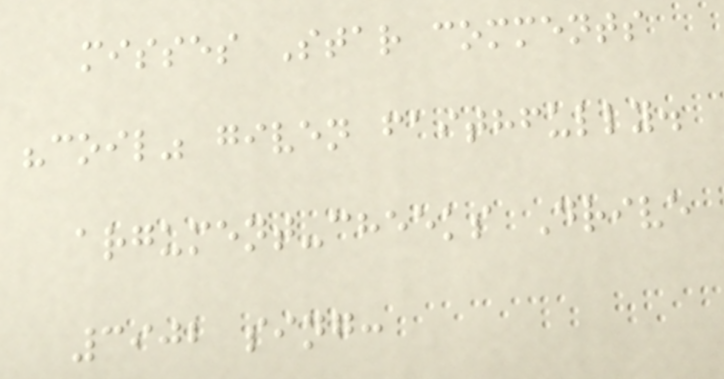misses Star comments
"coil" given faithfully.
argument-cheeks Drive
3902 sing:
